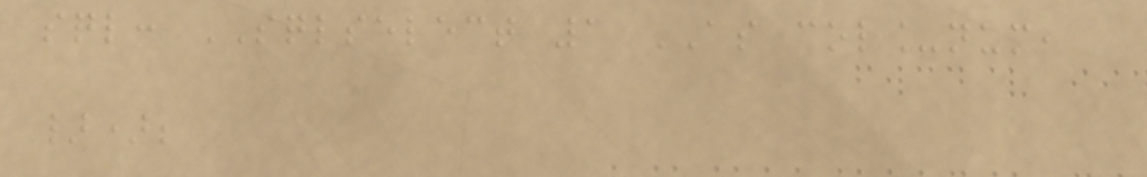sql: SQLSELECT 1 AS col_num,
});
